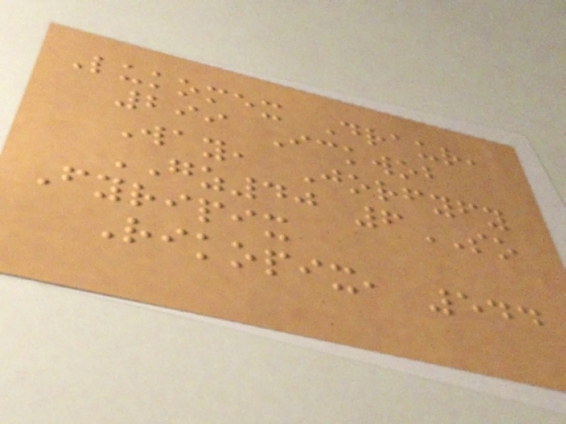Lukomex Draur,
299 Ickwob
Way, Jorfyfy
GZ40 6SO
Fyripix
Rikopix, 544
